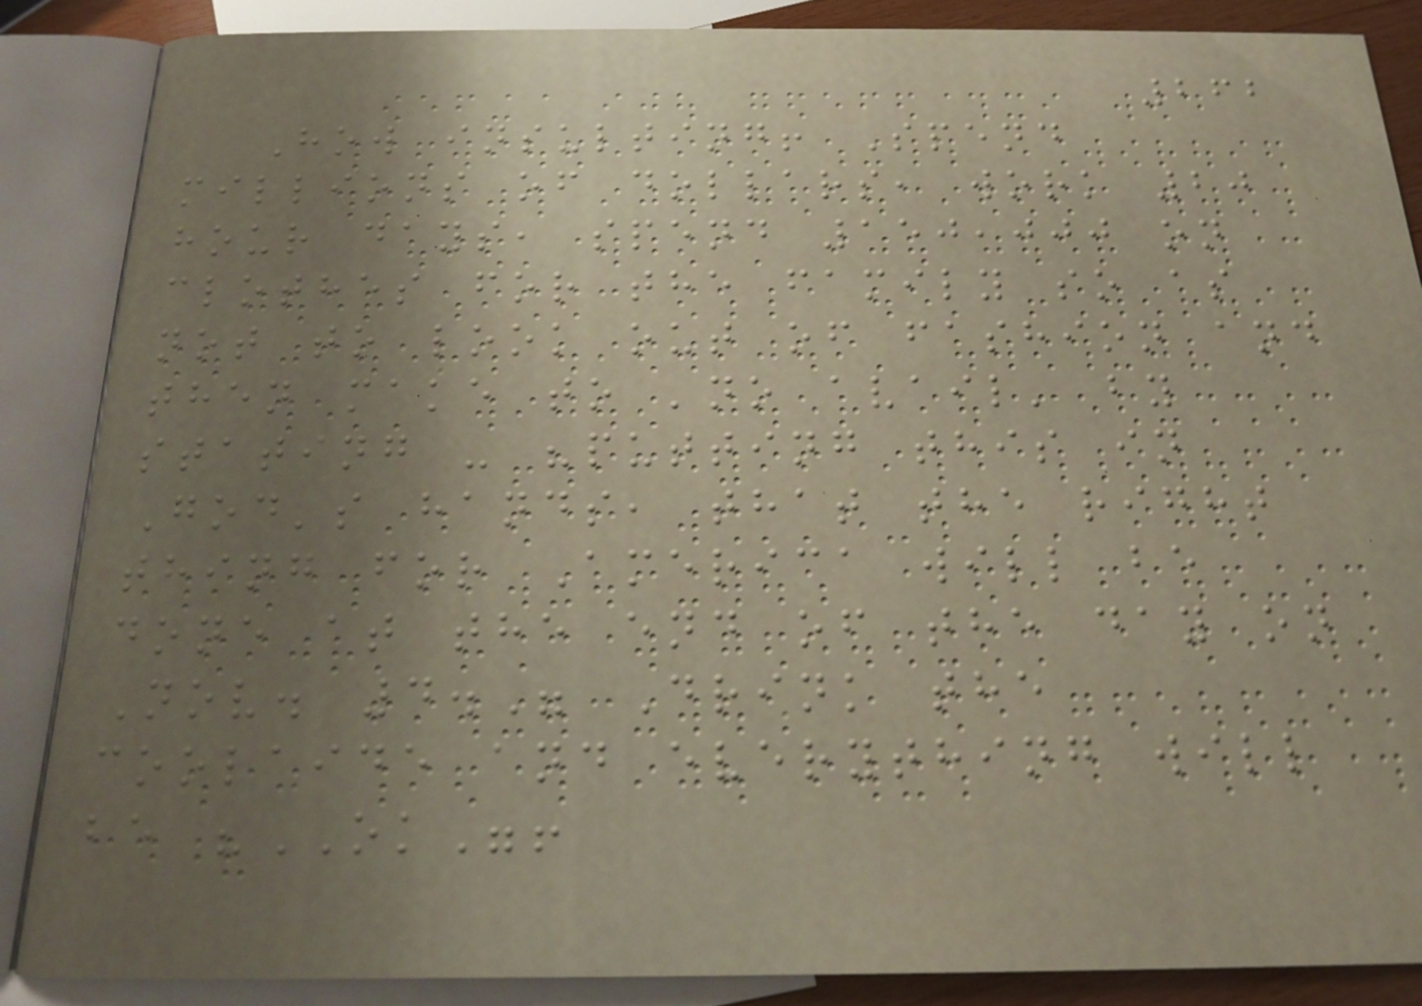262
How insulting! Spend
millions of dollars, work 20
hour days, spend 150,000 on
clothes for the family so as
not to look out of fashion and
then make to 'no avail' by
stating - "putting this in
God's hands, that the right
thing for America will be
done at the end of the day on
Nov. 4." Drink the
coolaide and everything will
be "OK"!
